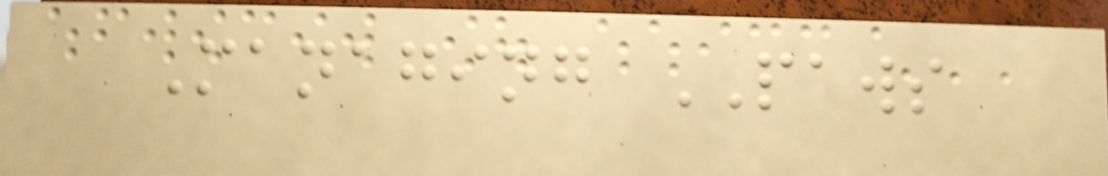Managing PAWS
